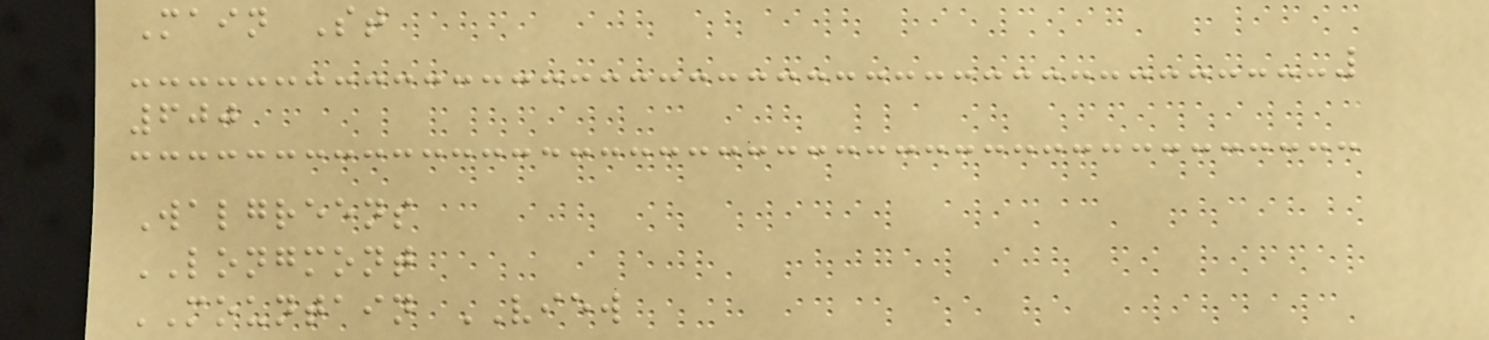Main St
600
Walgreens
LONGMONT
MOUNTAIN VIEW
